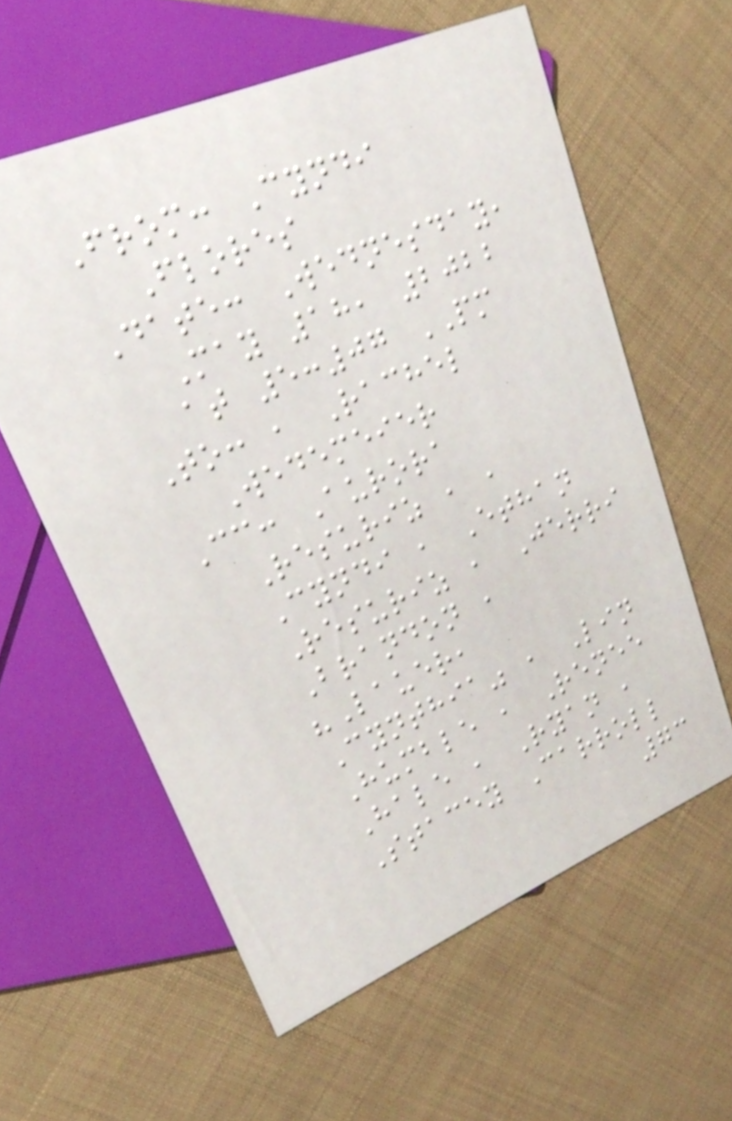From: Cyndi
Flores
Date: Wednesday,
May 18, 2022
at 5:07 PM
To: , Rachel
Wedemeier
Cc: Aurora
Resuriz , ,
Cyndi , Ethan
Resuriz , Jerri
Brandon ,
"Lauer,
Cynthia" , Lin
Humble , Renee
Hale , Ryan ,
Stacey Carroll
73
